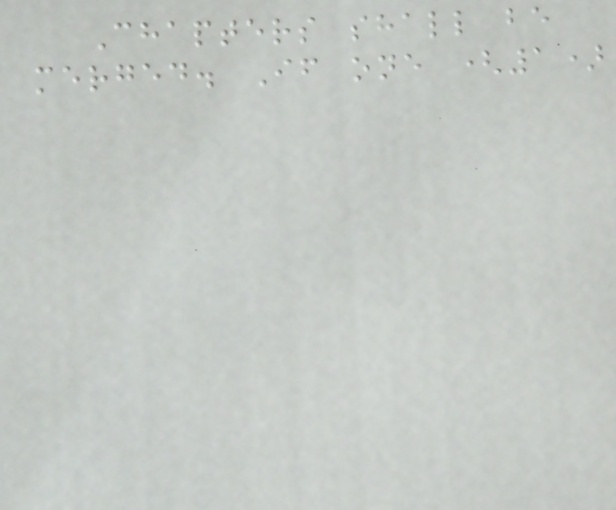Chapters shall be
merged. If one (1)
